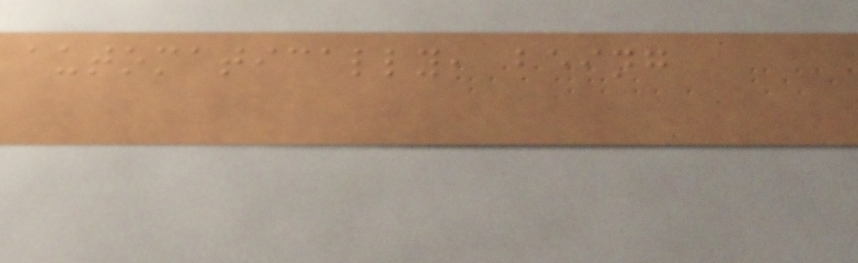automatically, being
